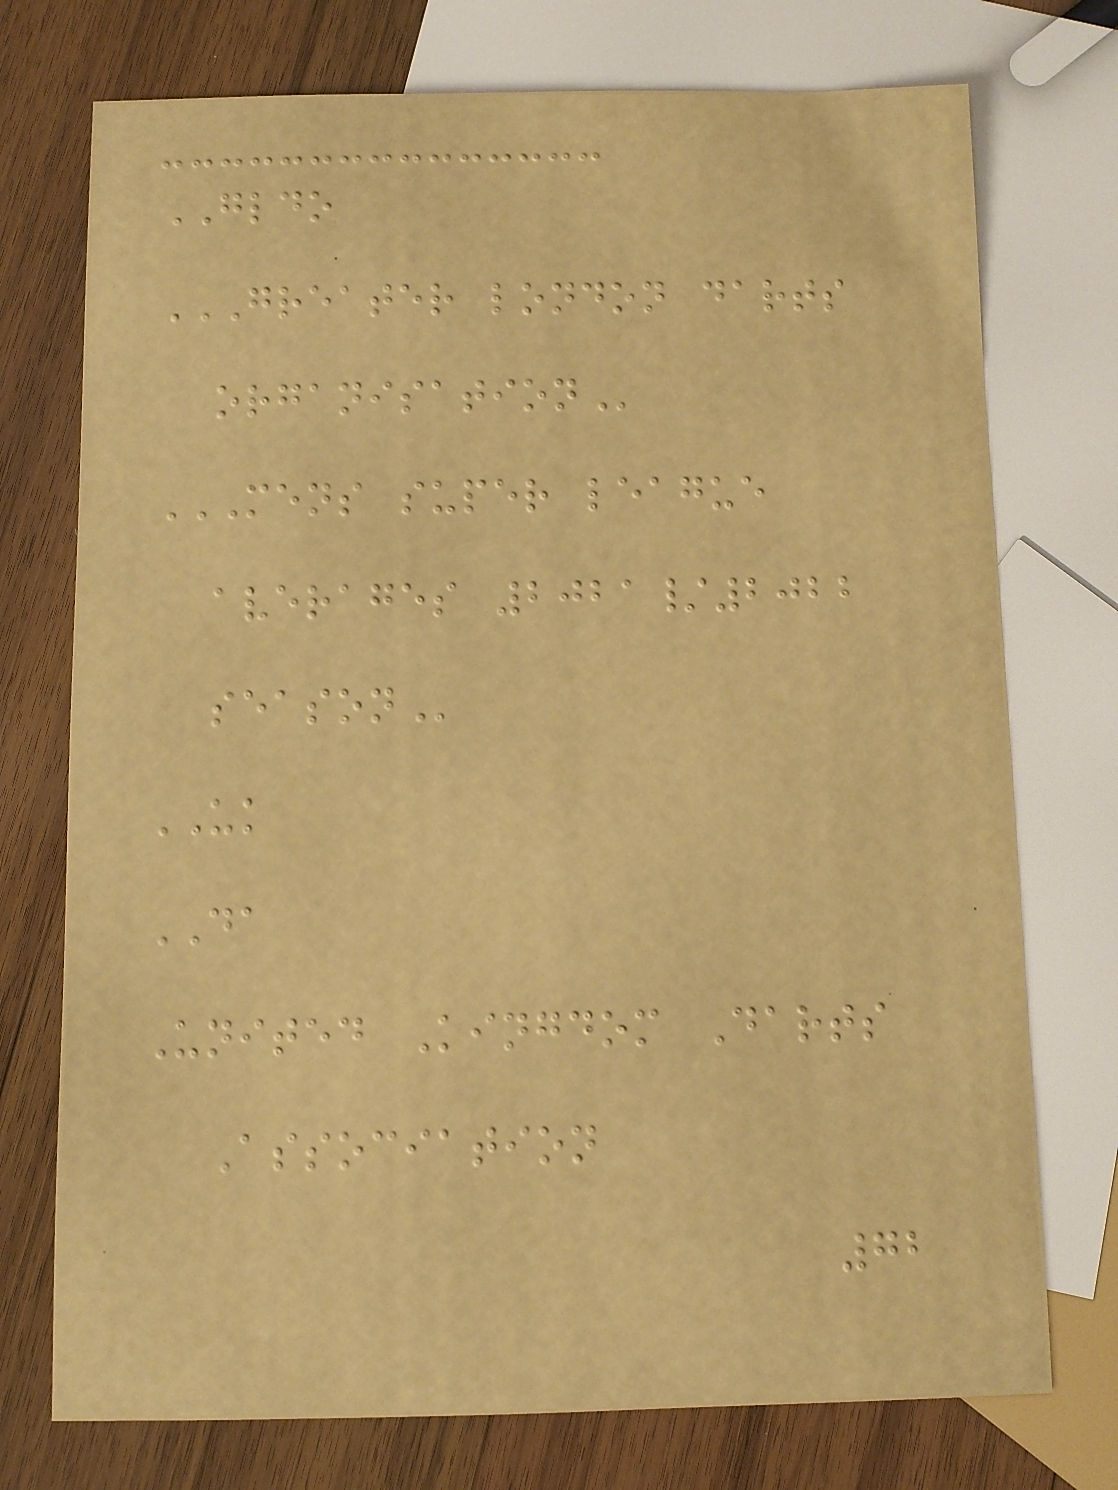GLDO
GREATER LONDON DARTS
ORGANISATION
MENS SUPER LEAGUE
AVERAGES 2021/2022
SEASON
UK
DA
United Kingdom Darts
Association
72
